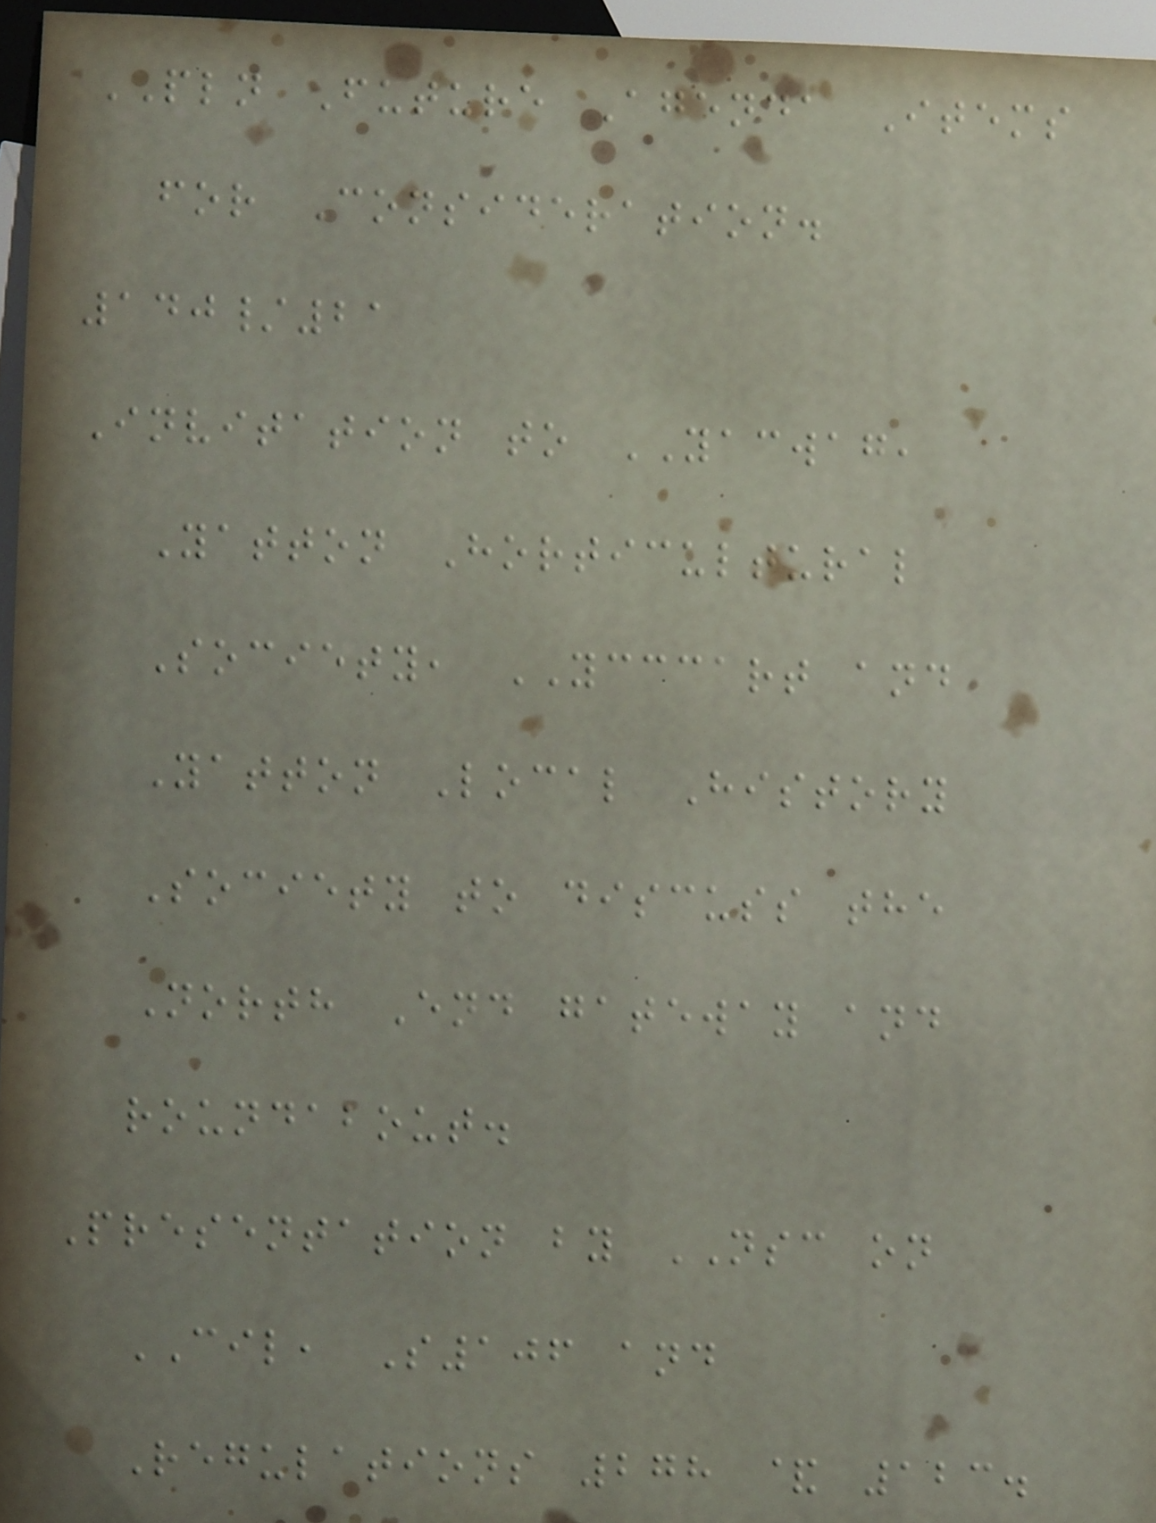PLN Future Agenda Items
for Consideration.
140/21
Invitation to YACWAG,
Yatton Horticultural
Society, YCCCART and
Yatton Local History
Society to discuss the
North End gateway and
roundabout.
Presentation by NSC on
CIL, S106 and
Regulations 278 & 123.
